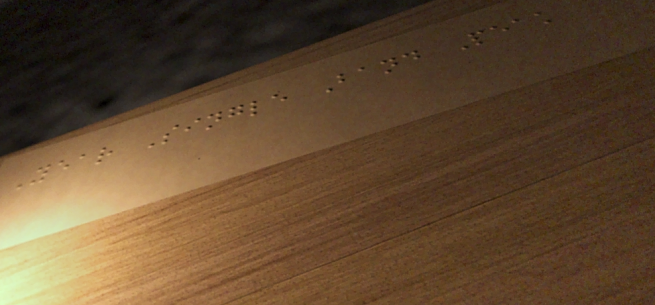Year Single Band Peak
